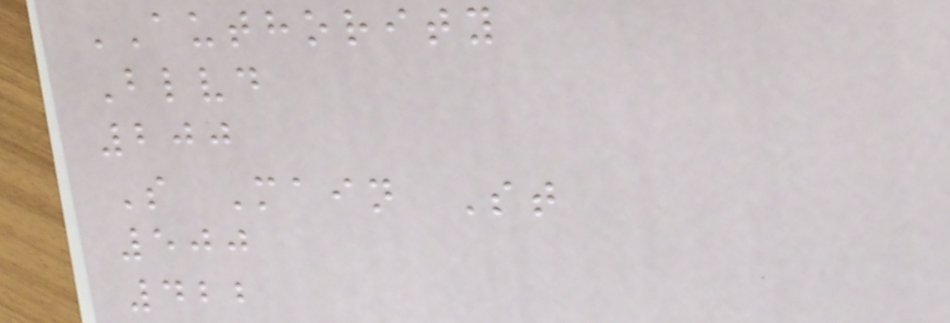AUTHORITY
Blvd
200
S Main St
500
422
